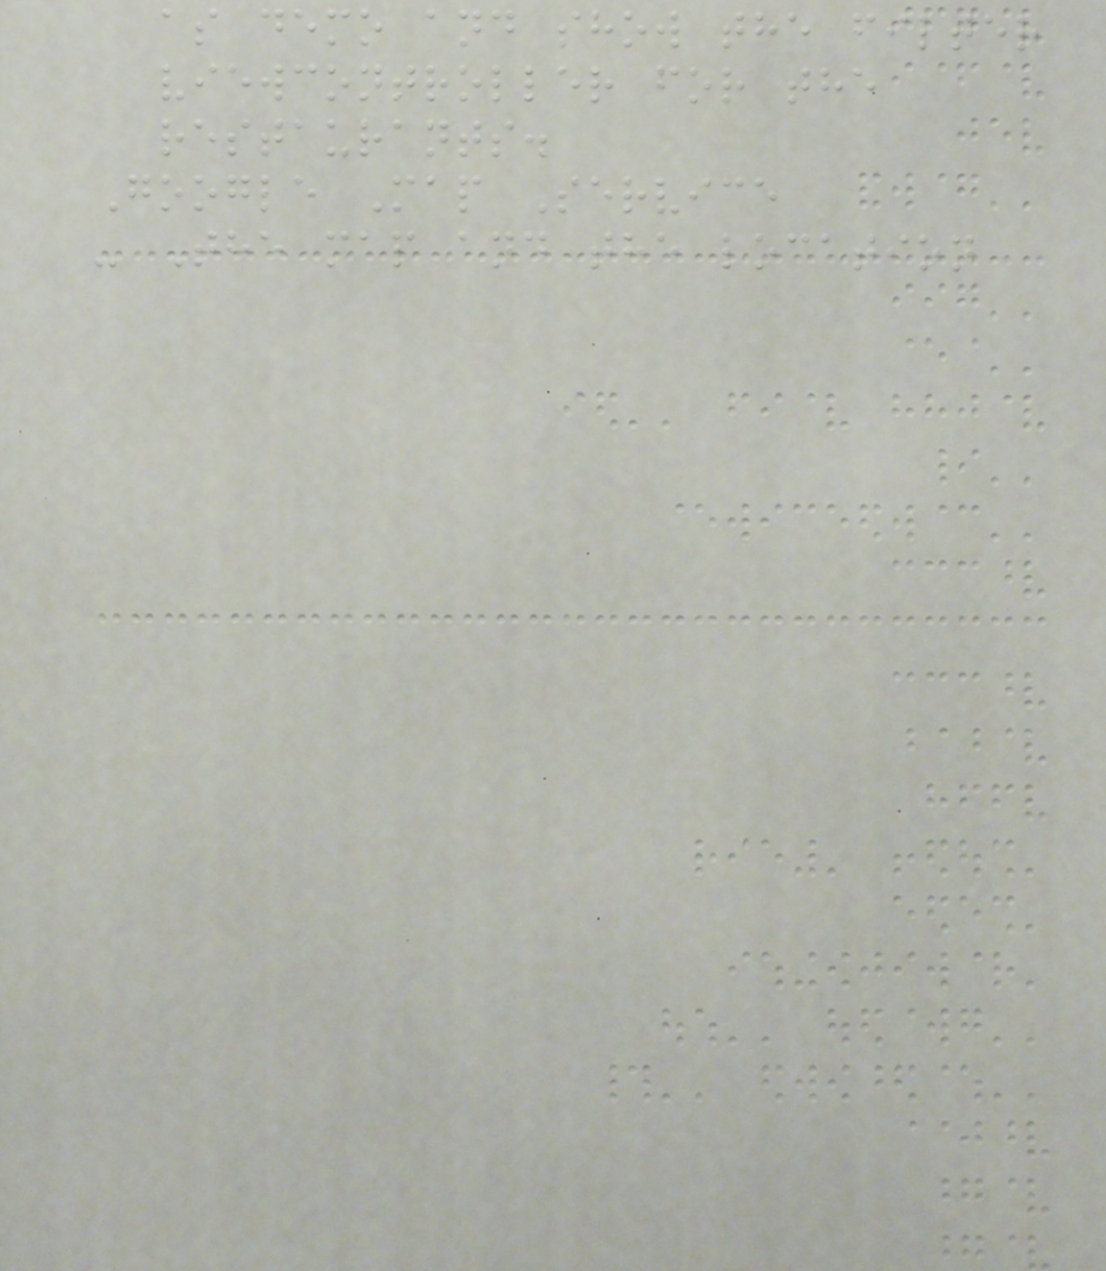as demo and show the filter
viewcontroller for the
restaurants.
Google Map Service
- The map and the location
